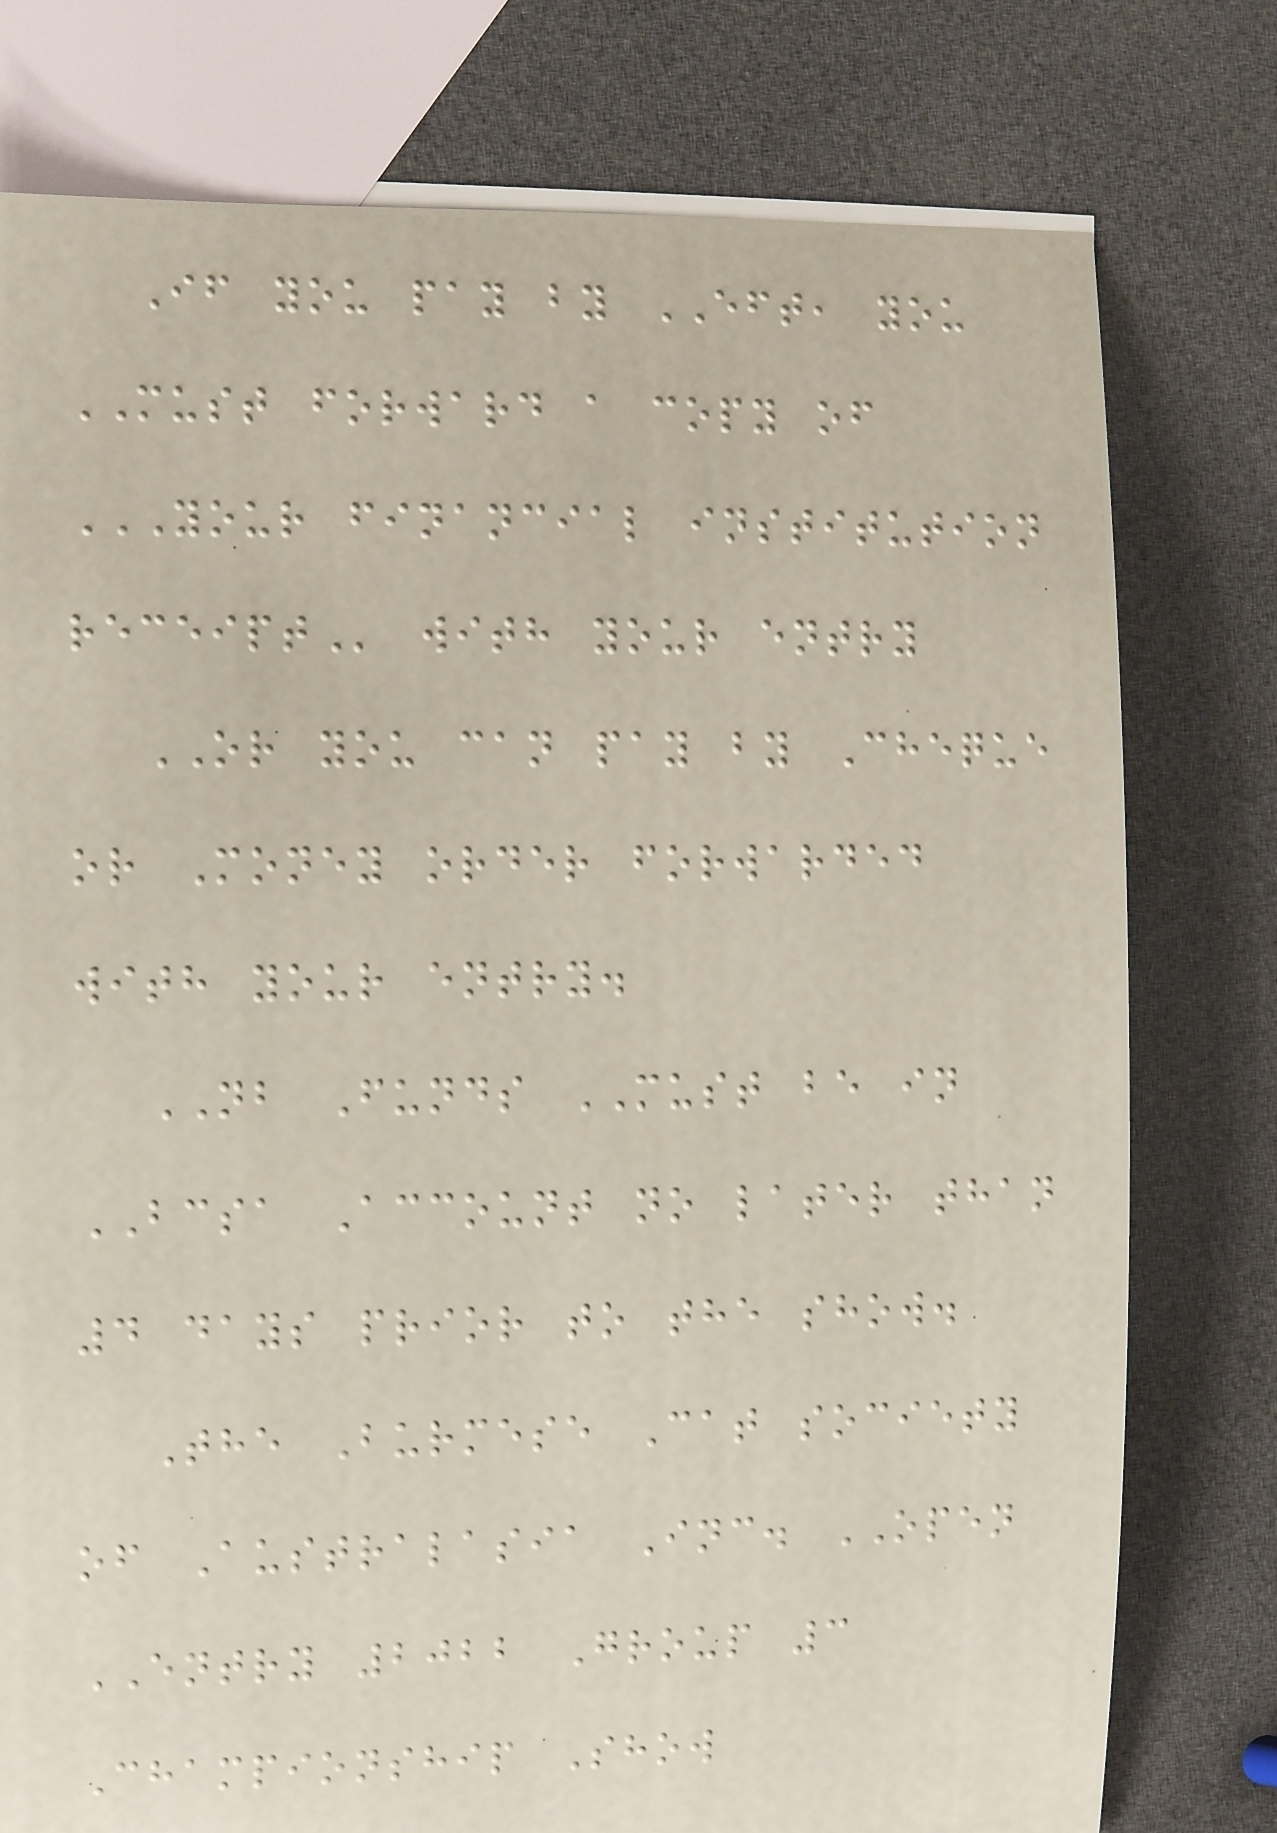If you pay by EFT, you
MUST forward a copy of
YOUR FINANCIAL INSTITUTION
RECEIPT with your entry
OR you can pay by Cheque
or Money order forwarded
with your entry.
NB Funds MUST be in
BCSA Account no later than
4 days prior to the show.
The Burmese Cat society
of Australasia Inc. OPEN
ENTRY 2022 Group 3
Championship Show
